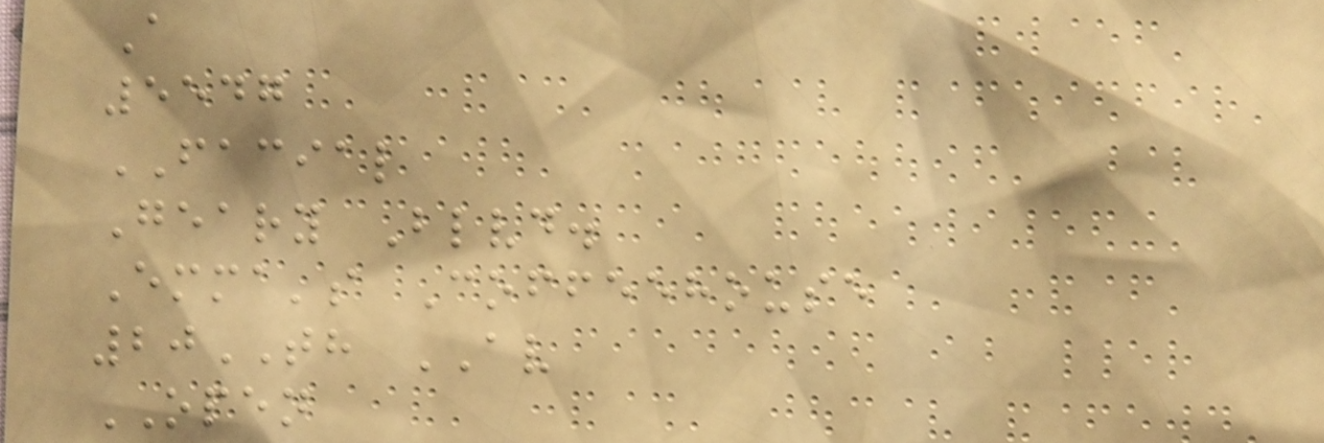A
5547
FACIAL
Geary Blvd.
Emma's Coffeehouse
20TH AV
OPEN
